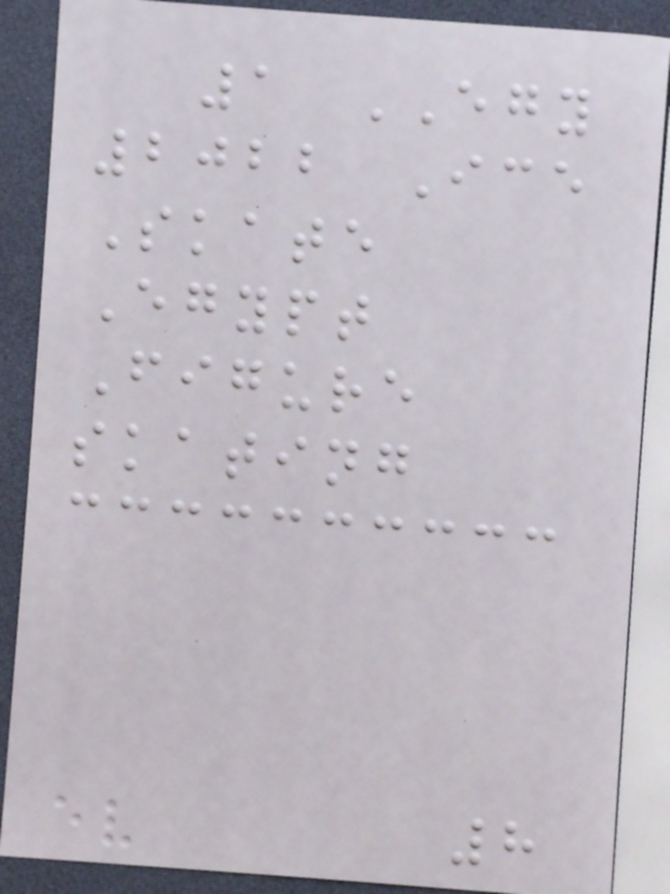1 EGY
2022 Ice
Skate
Egypt
Figure
skating
8
